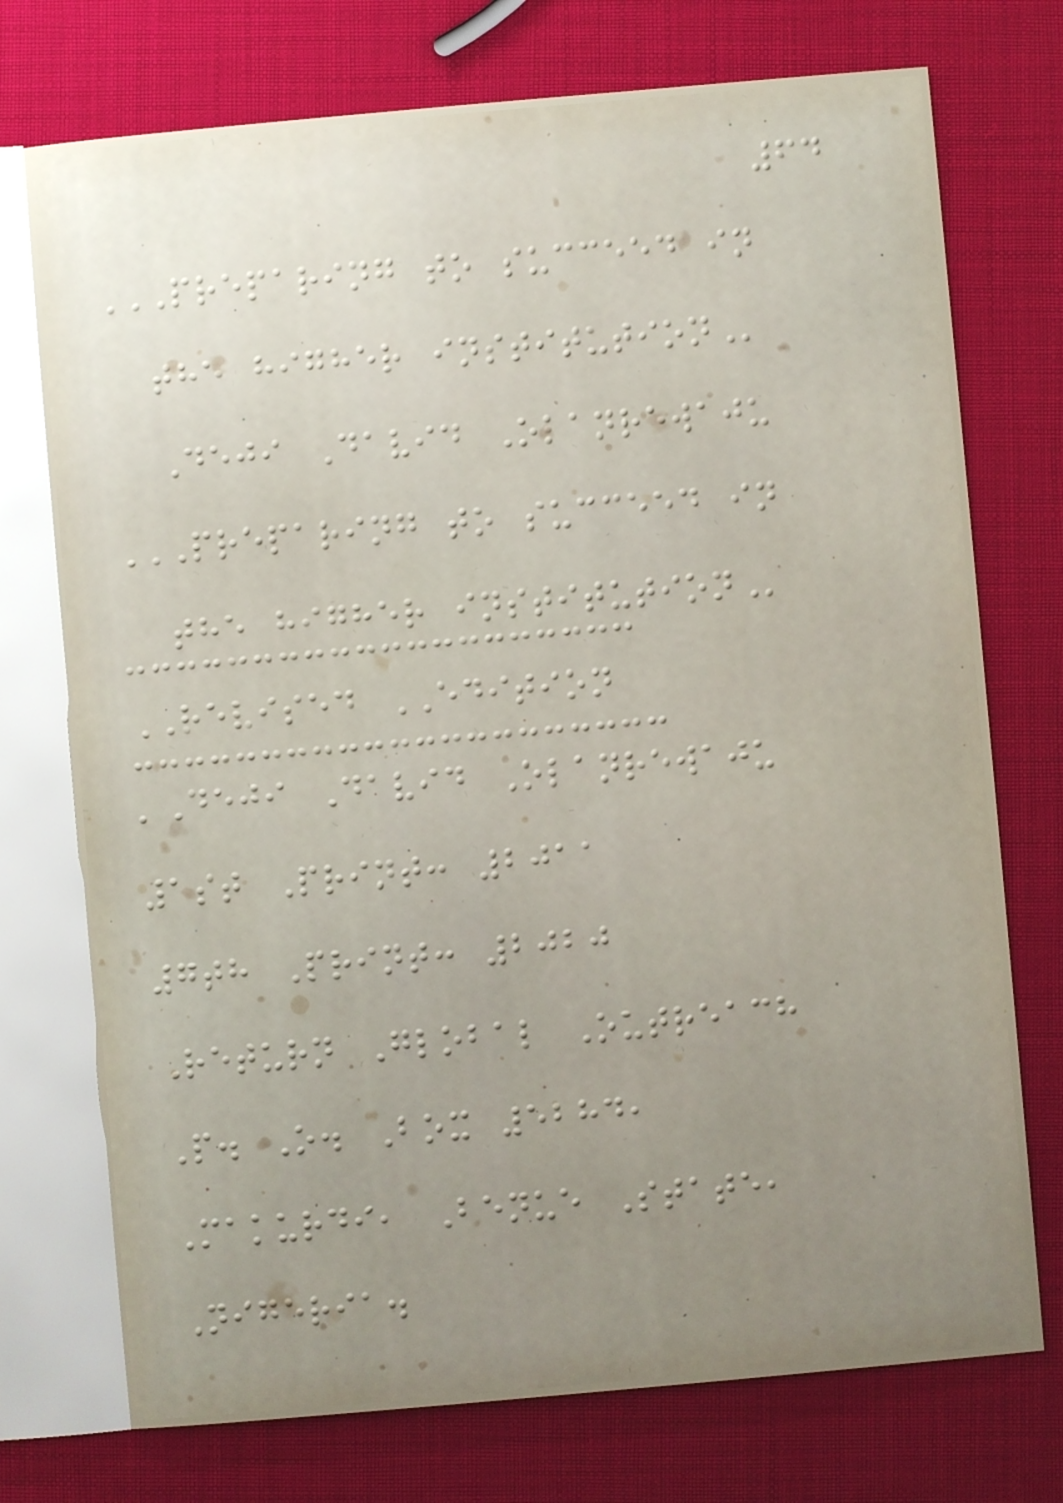64
PREPARING TO SUCCEED IN
THE HIGHER INSTITUTION
Deji David Olanrewaju
PREPARING TO SUCCEED IN
THE HIGHER INSTITUTION
REVISED EDITION
'Deji David Olanrewaju
1st Print: 2011
7th Print: 2020
Return Global Outreach
P. O. Box 5284,
Makurdi, Benue State,
Nigeria.
